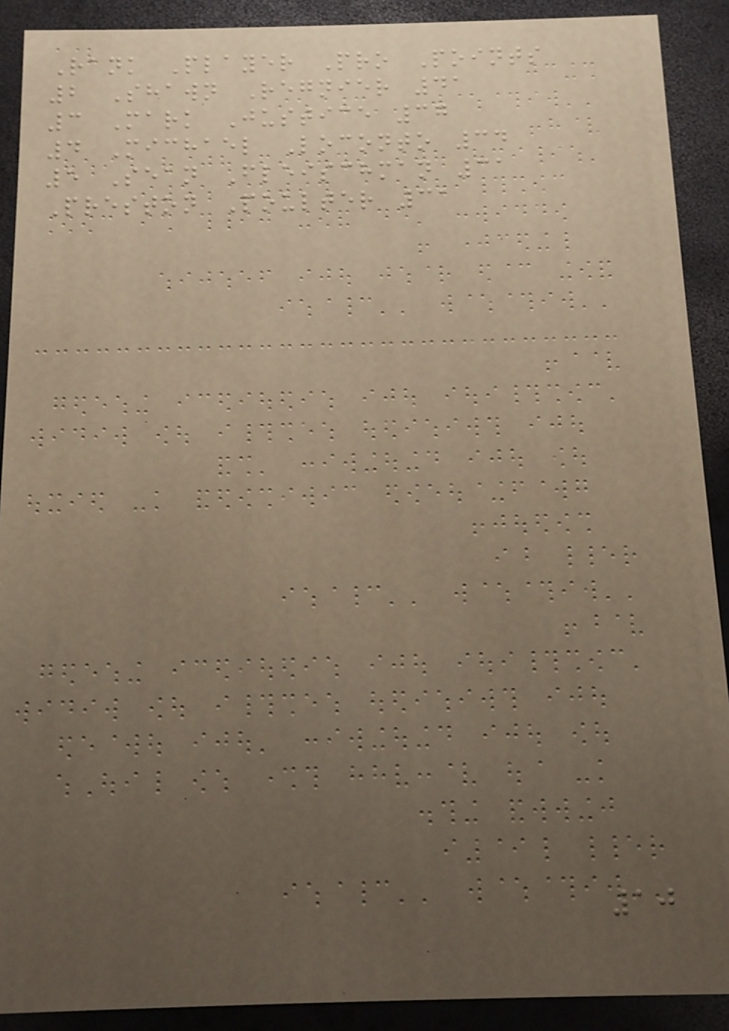Rank Player Pro Points
2 Shawn Regnier 41
3 Mark Justice 37
4 Michael Loconto 34
5 Sean Fleischman 31
Preston Poulter 31
10
